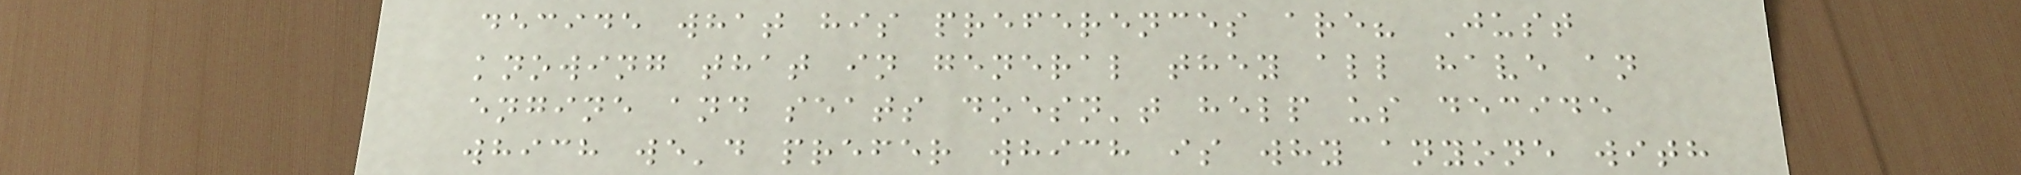decide what his preferences are? Just
knowing that in general they all have an
engine and seats doesn't help us decide
which we'd prefer which is why anyone with
